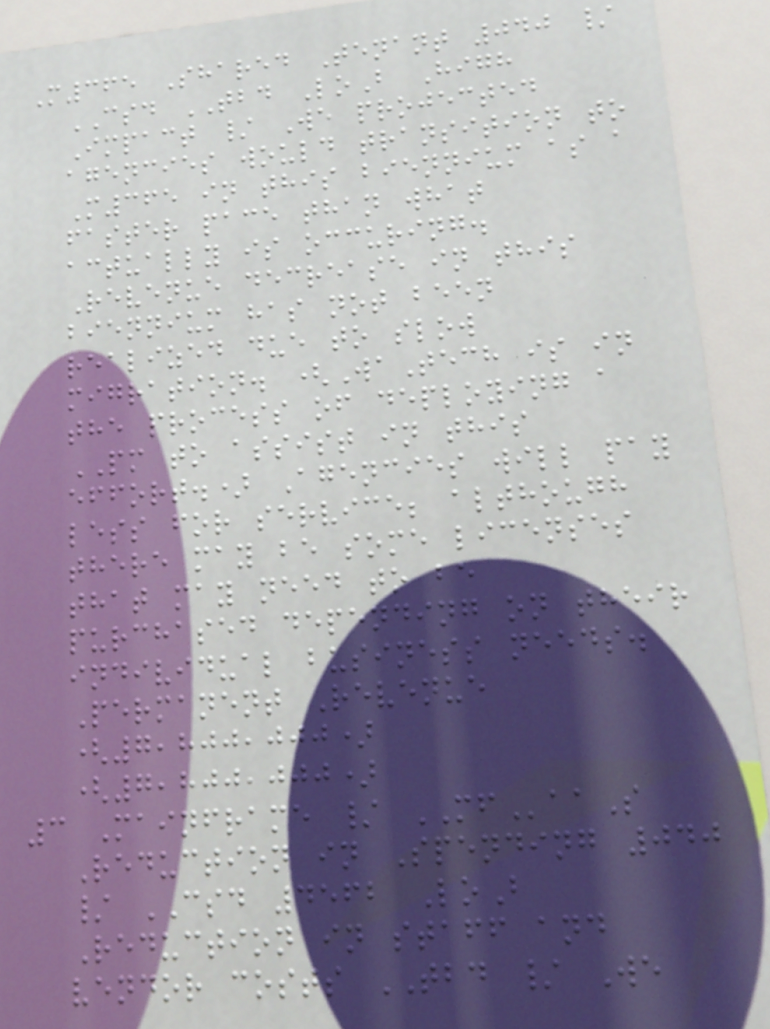M365 Shared Tenant 040 /
CSD TBD LoB High
Impact / We projected
agencies would transition to
M365 in this biennium as a
faster pace than what
actually is occuring.
Revenue decrease in this
biennium has not been
realized due to slow
migration. (WaTech is in
the process of deploying a
PM to assist in this
effort.) Agencies will pay
less for service; although
there may be some licenses
that may need to be
purchased depending on their
individual business needs.
Permanent Revenue
(7,800,000)
(7,800,000)
3 Mainframe / MFaaS
Reduction in Spending 040
/ CSD 4562 LoB
Reduction in staff and
vendor costs TBD / We
